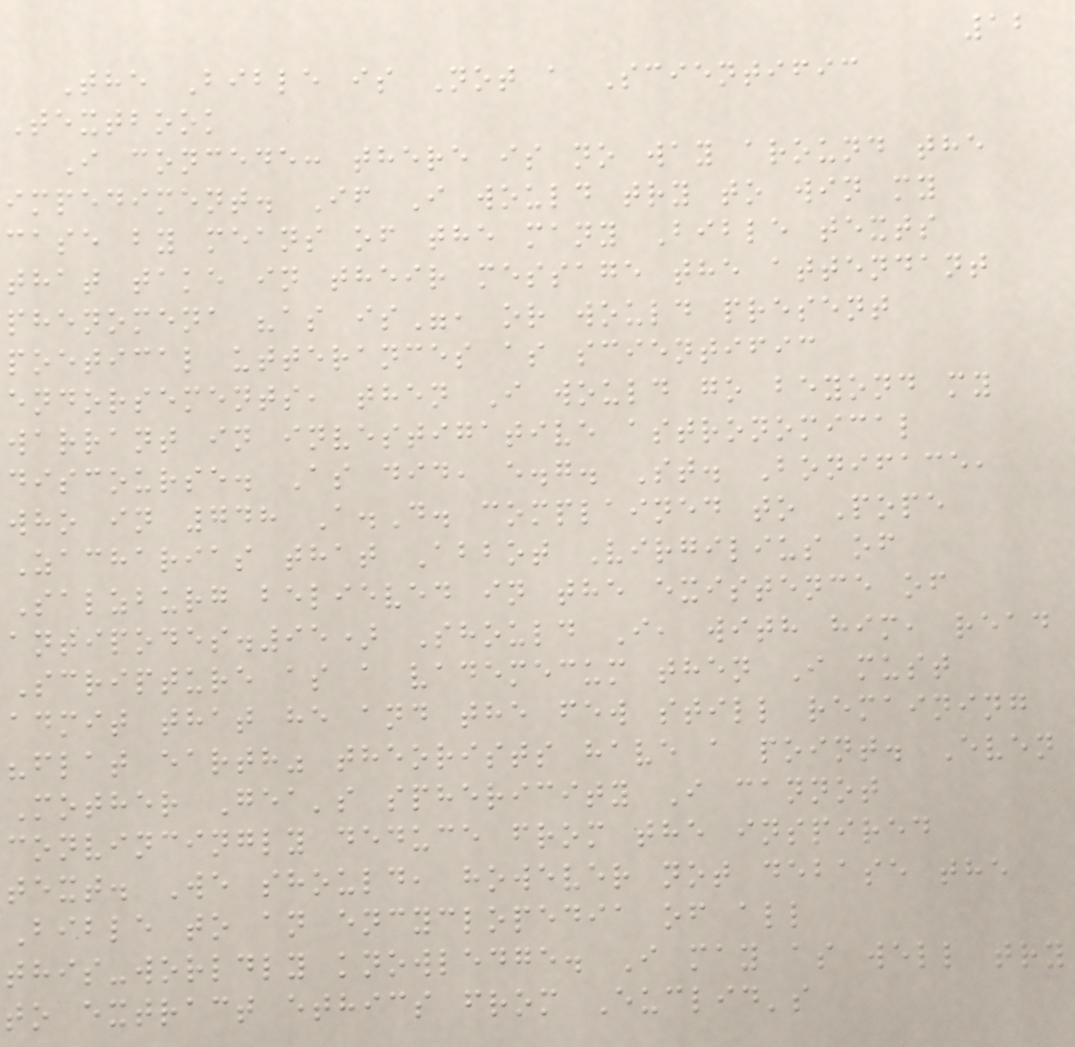12
The Bible is Not a Scientific
Textbook
I concede: there is no way around the
impediment. If I would try to win my
case by means of the many Bible texts
that take in their message the attendant
phenomena "as is", or would present
poetical utterances as scientific
endorsements, then I would go beyond my
warrant in investigative astronomical
discourse. As did, e.g. St. Boniface,
who in 748 A.D. complained to Pope
Zacharias that Abbot Virgilius of
Salzburg believed in the existence of
antipodes.95) Should I, with him, read
Scripture as a vademecum then I must
admit that he and the few still remaining
"flat earth" theorists have a point. Even
Mother Gea's sphericity I cannot
convincingly deduce from the inspired
text. We should, however not debase the
Bible to an encyclopedia of all
this-worldly knowledge. I may as well try
to extract ethics from Euclid's
